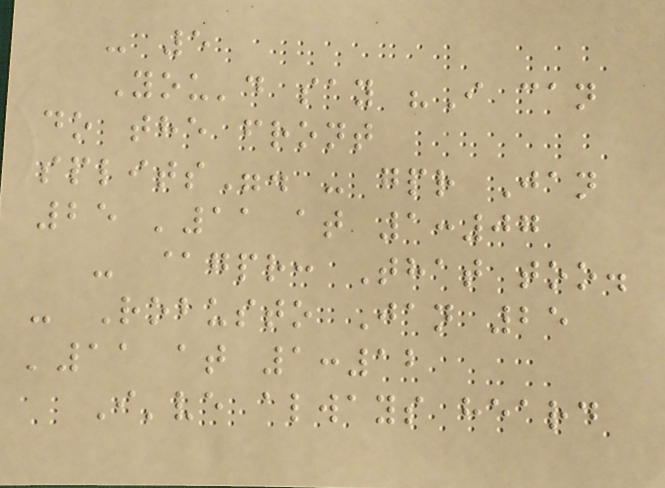- 5
You'd say "I can
do the front
splits". - gpr Jan
25 '11 at 1:07
- @gpr: That too.
- Robusto Jan 25
'11 at 1:12
I've always heard
